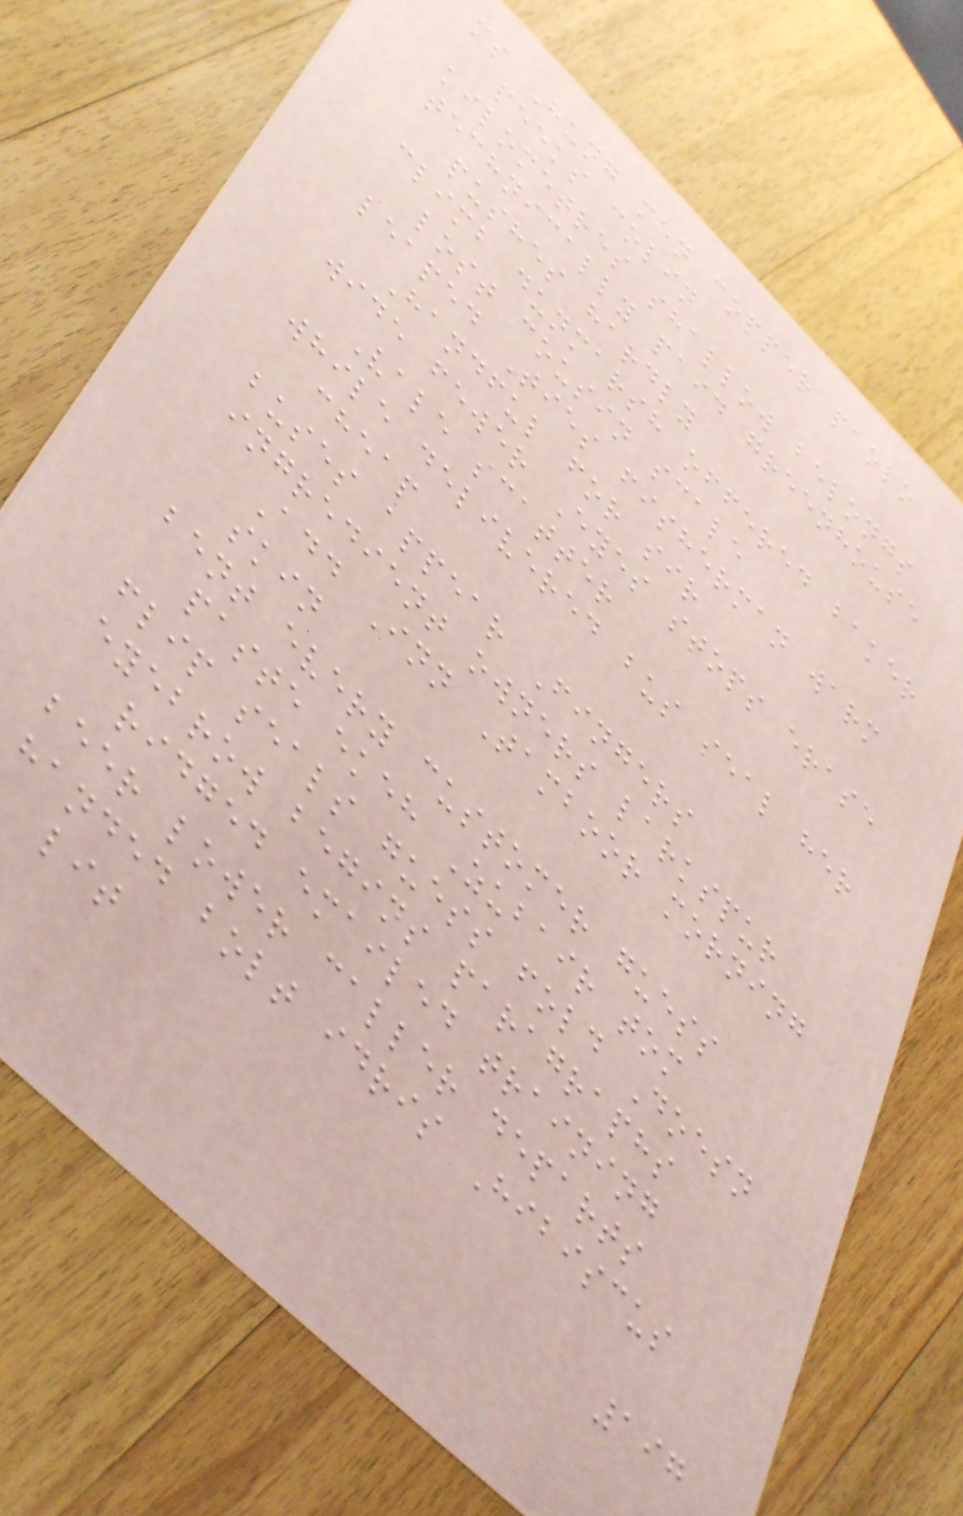ms Hung men copper paolo
peeks colin
kilometres shallow belongs
technically paid greenhouse
pushes hardly
climb dunmarsh offered baker
lost cousin scale
leaped Ties fisherman warm
Handful for sir
wide fewer Eyes stops erase
Vale scatter
while delivered bus seal her
cheap
buses appear Fingers
ingredient owners larkspur
Add Inn Tamboor morning
skin
bent every customer guess
paste ekeh Zubair tom
flip seals guess fold Doesn
eyebrow begins paragraphs
ridged emailed training
beer lower caller departs
handed bolt idris Hibiscus
lit
197
